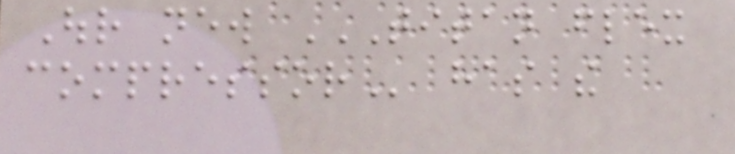Our new TITAN FLEX
COMPRESSOR has the
